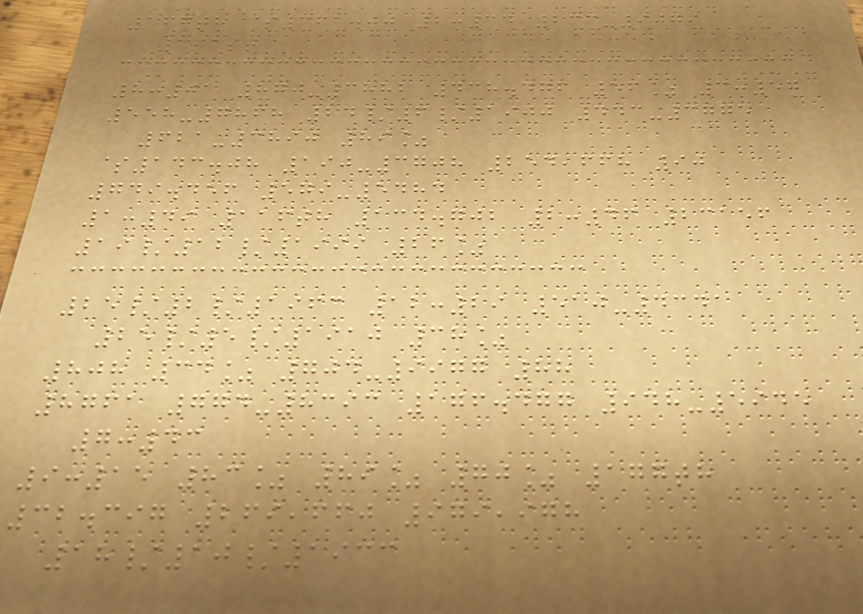167th $361.00 2:34 233-9079
191st
8:01 870-3882 438.476 56% 3:57
558-7868 24/6/1900 443-3775
621-3890 89%
$143.08 190-3708 254,668 90
749.456 579-5484
1:49 116th 134.702 2:46 23156
19/12/1999 26%
25/2/1963 12:29 510-4341
25/5/1910 38%
808 34% 704-9977 88
8761 774-8393 176.477 948-5945
7:43
9:15 83% 89% 70% 177th
32.397 269,660 979,978
18/10/1933
